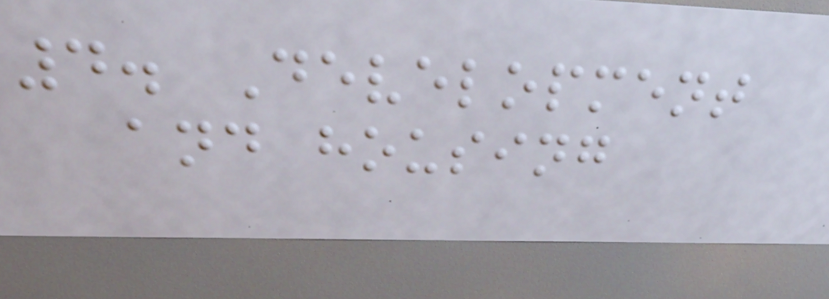4. Development
and housing
